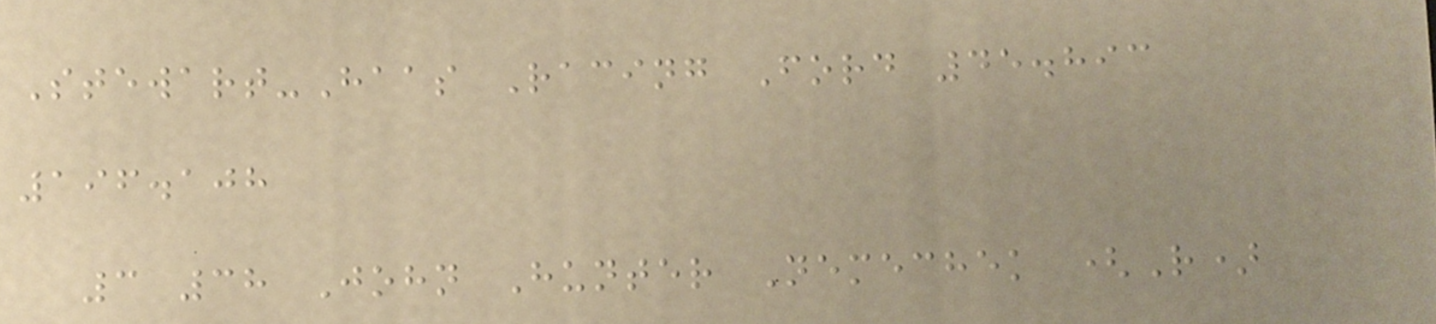Stewart-Haas Racing Ford 45.893
196.108
3 38 John Hunter Nemechek (R)
